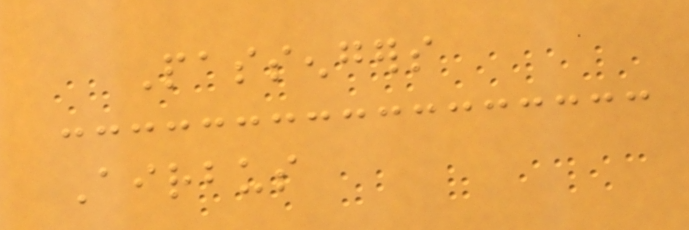Passengers
Airbus
